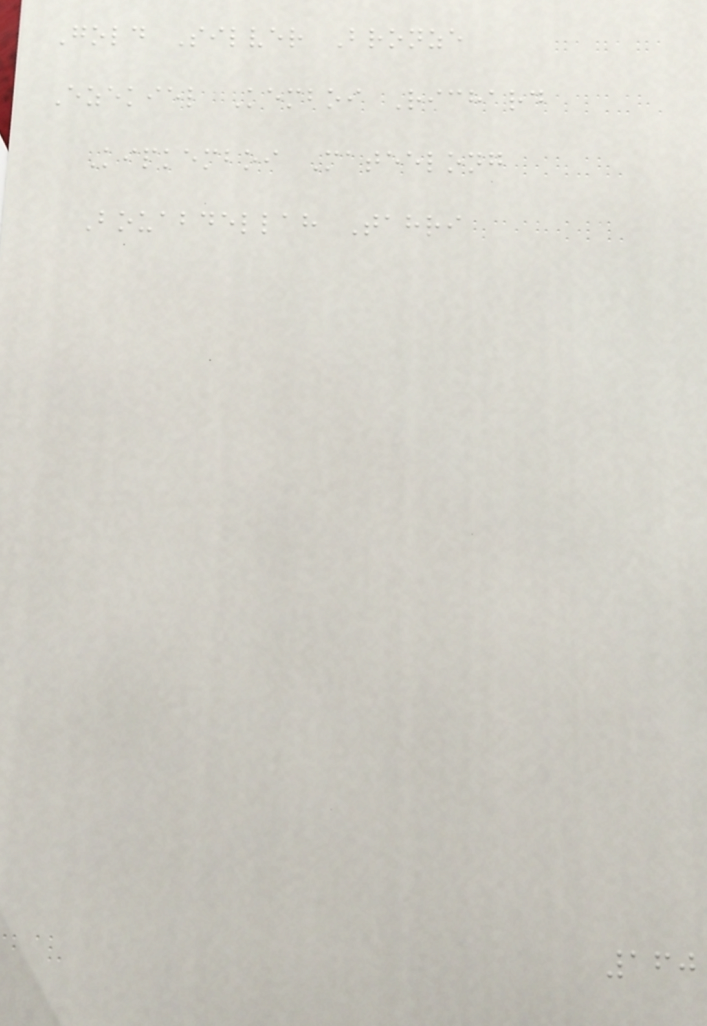Gold Silver Bronze
Ezekiel Kemboi Richard
Kipkemboi Mateelong
Bouabdellah Tahri
160
